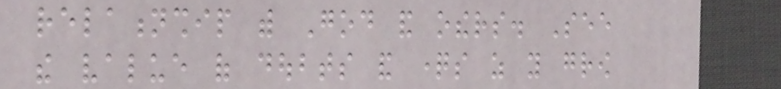relationship with God and others. See
the value of doubts and questions as you grow
